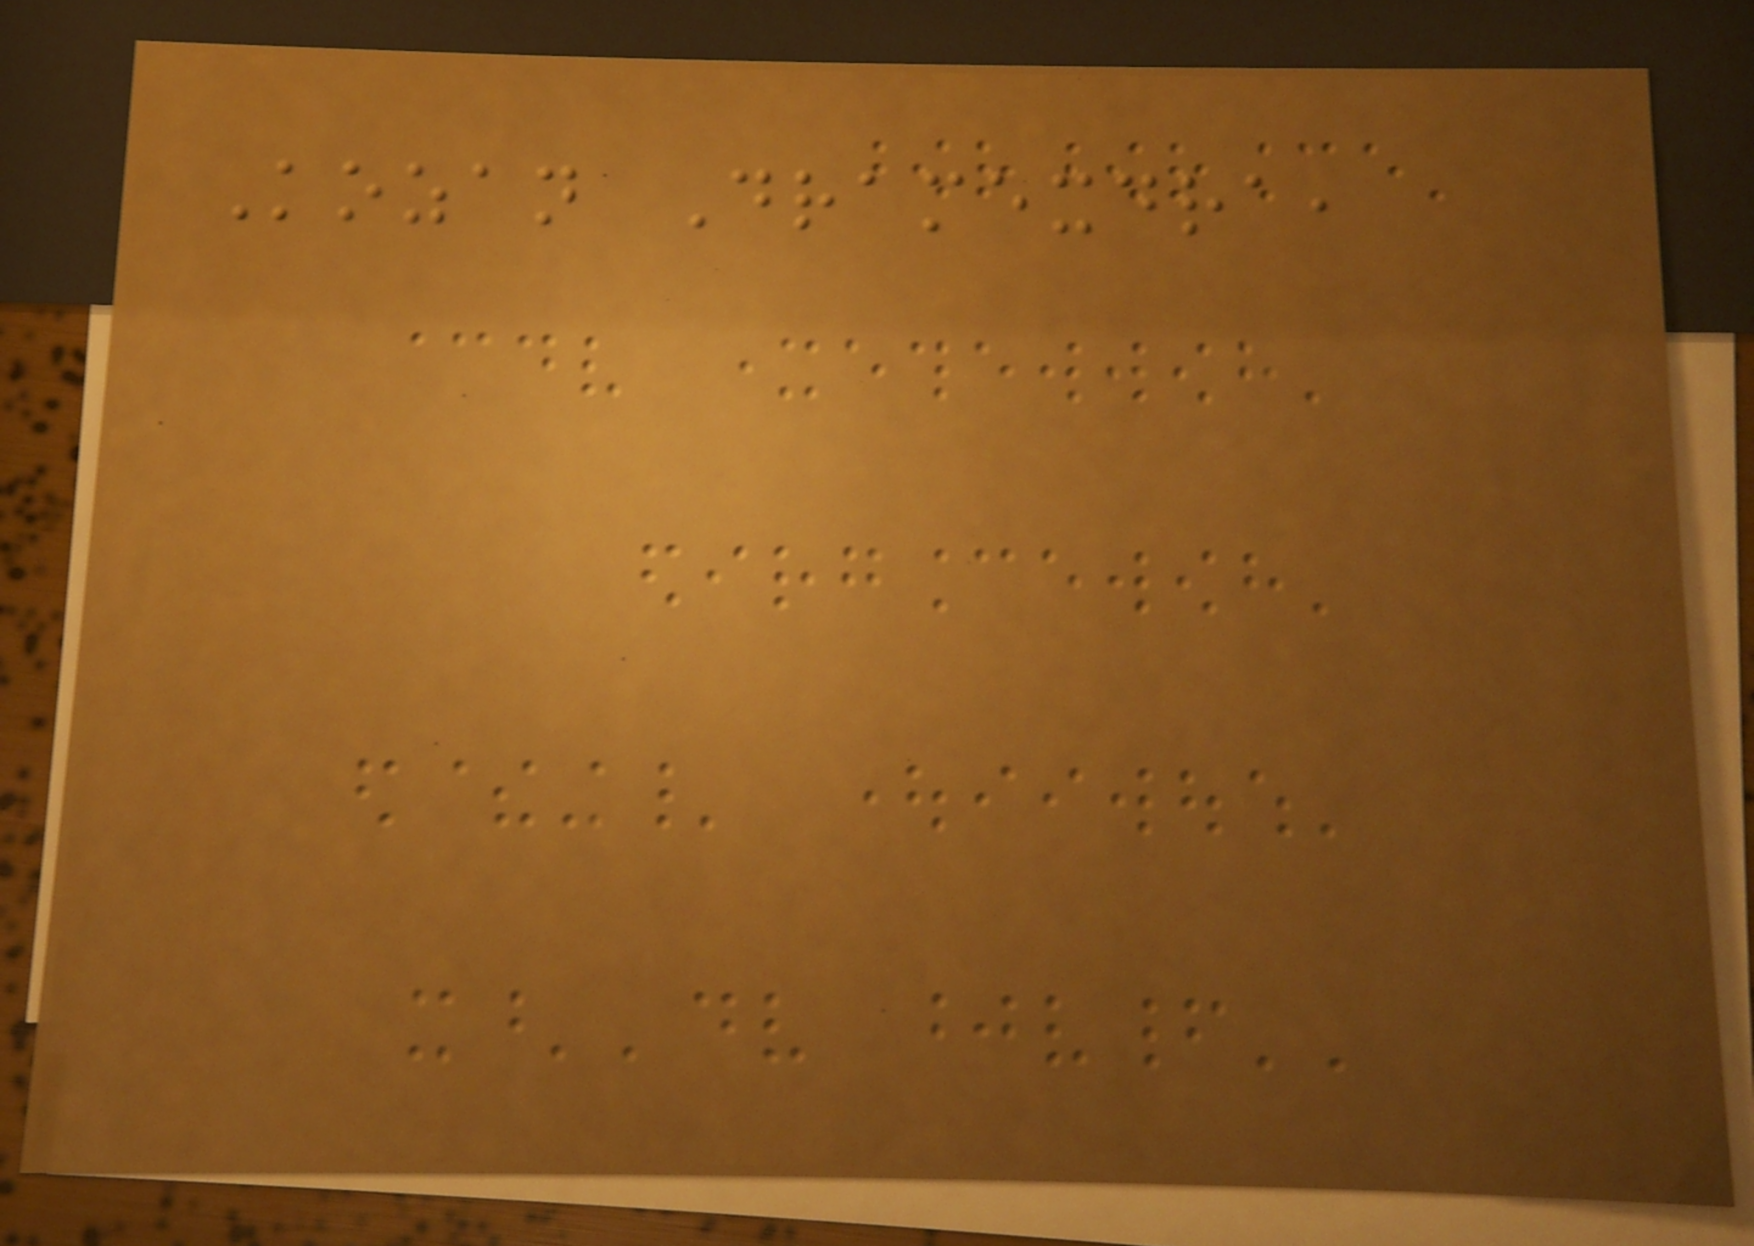Kozan Dramexdra,
